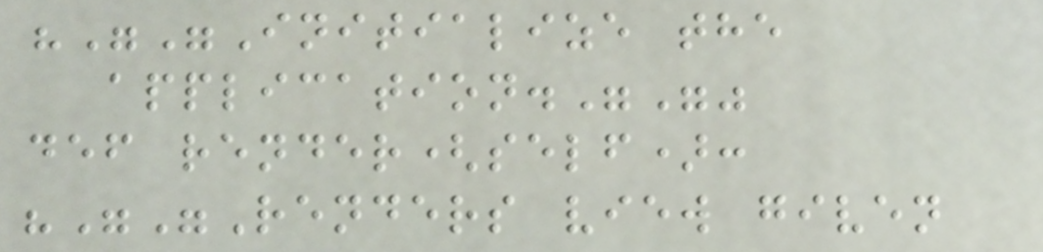"""Initialize the
application."""
def render(self):
"""Renders view given
